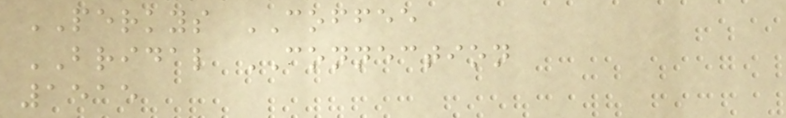PERKYS COFFEE
BRIDAL CONNECTION
1515
